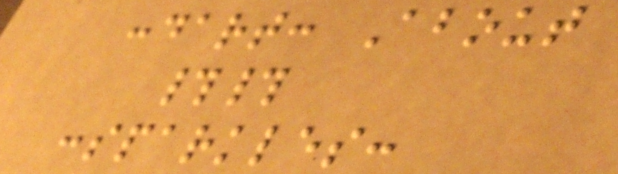:dart: About
##
:sparkles:
